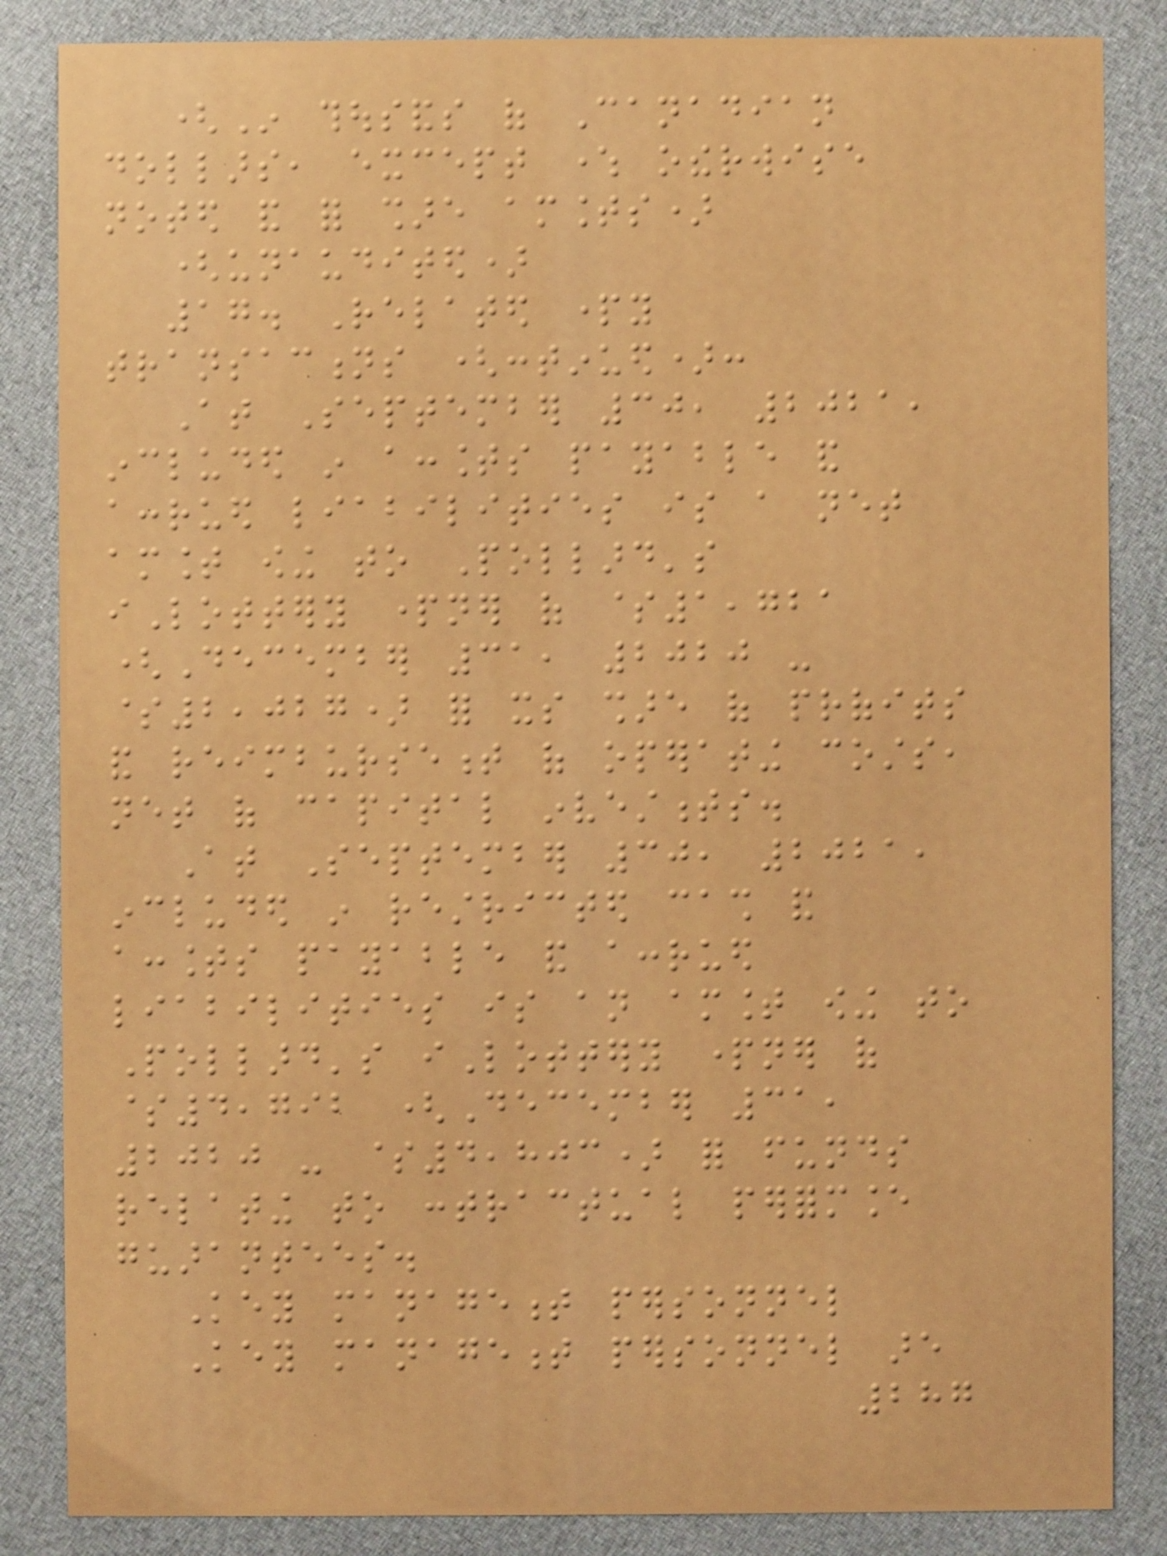(In thousands of Canadian
dollars, except where otherwise
noted and for share amounts)
(unaudited)
17. Related party
transactions (continued):
At September 30, 2021,
included in accounts payable and
accrued liabilities is a net
amount owing to Pollard's
iLottery partner of $1,721
(December 31, 2020 -
$2,027) for its share of profits
and reimbursement of operating costs,
net of capital investments.
At September 30, 2021,
included in restricted cash and
accounts payable and accrued
liabilities is an amount owing to
Pollard's iLottery partner of
$4,792 (December 31,
2020 - $4,803) for funds
relating to contractual performance
guarantees.
Key management personnel
Key management personnel are
287
